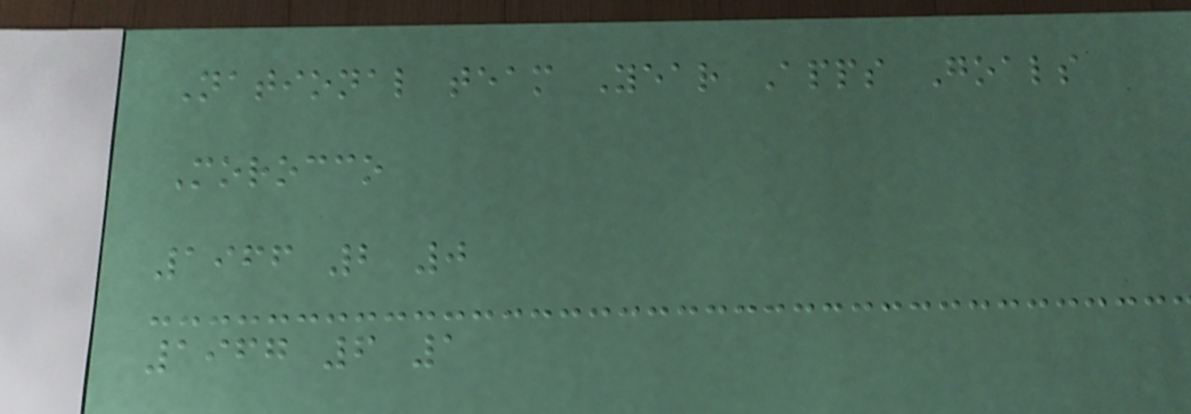National team Year Apps Goals
Morocco
1966 2 0
1967 6 1
